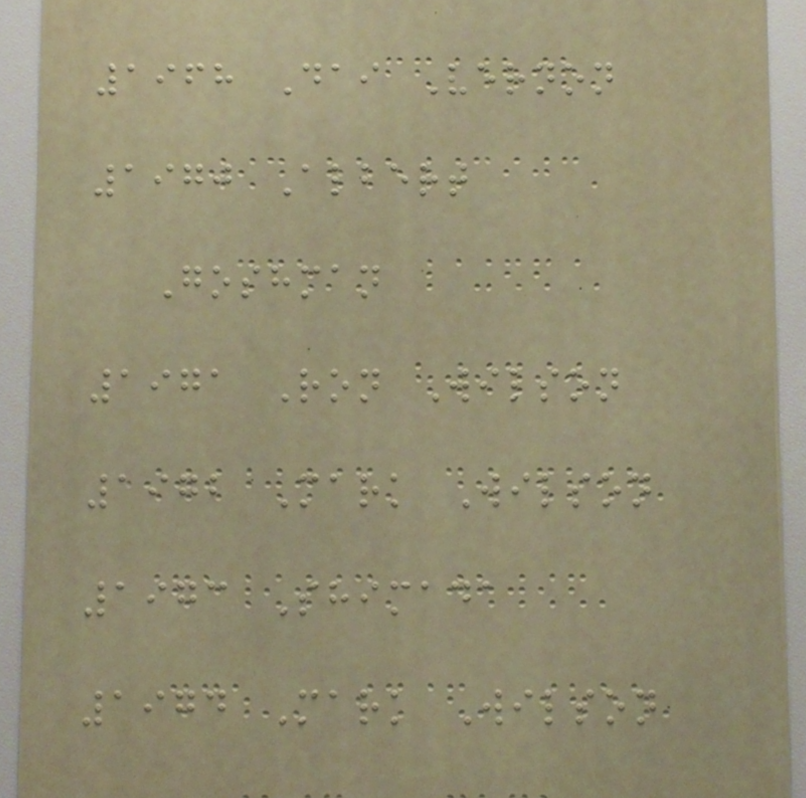1968 Dai Vernon
1970 Albert
Goshman
1971 Ron Wilson
1972 Mark Wilson
1973 Shimada
1974 Mark Wilson
